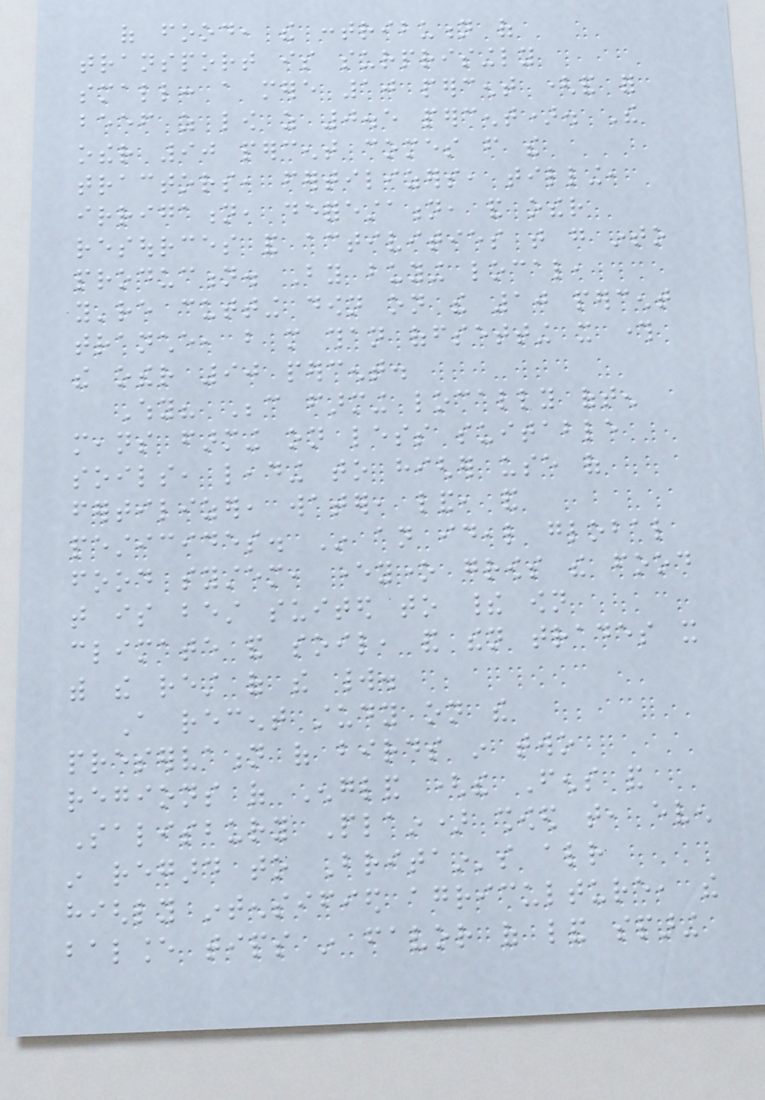of food, the contribution of
transport is surprisingly
small: a mere 10 percent (and for
beef as low as 0.5 percent). The
other 90 percent comes from the
tractors, fertilizers, tilling,
irrigation, deforestation, and other
resources and activities that go into
production. By buying local,
you're cutting down on the 10 percent
tranche, but more than offsetting it through
the other 90 percent.
Why? Because farming locally often
means farming on less suitable
soils, leading to higher use of
fertilizer, water, land, and
pesticides. In an ideal global
food system, everyone grows the food
that is best suited to their own
climate and soil, and then trades it
with the rest of the world.
A recent study on the
preservation of birds in two
regions of England (the Fens and
Salisbury Plain) showed that, even
in regard to Britain's already
highly intensified agriculture, the
balance tips in favor of land sparing
